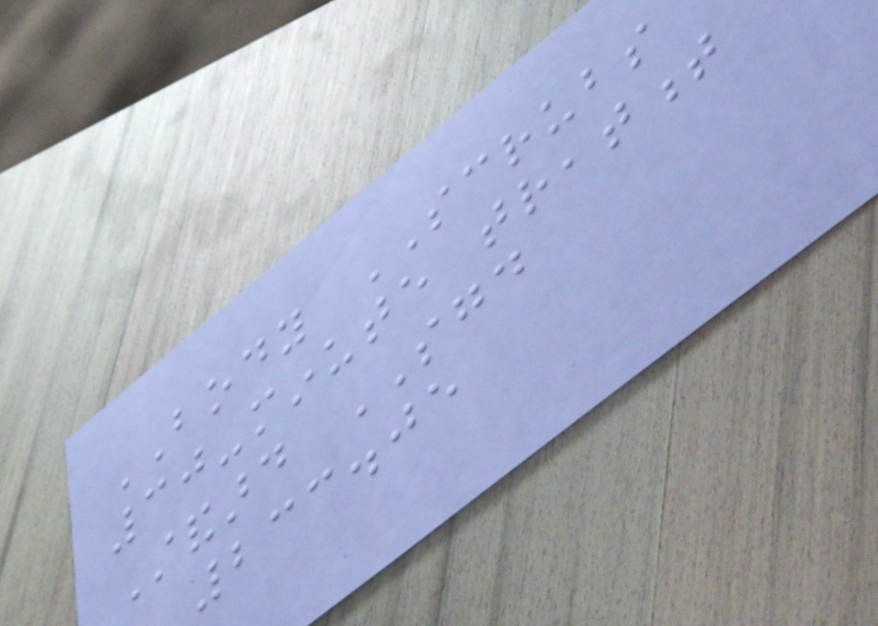BODY SCRUBS
30-minute treatment
Standard SGD
233.05
